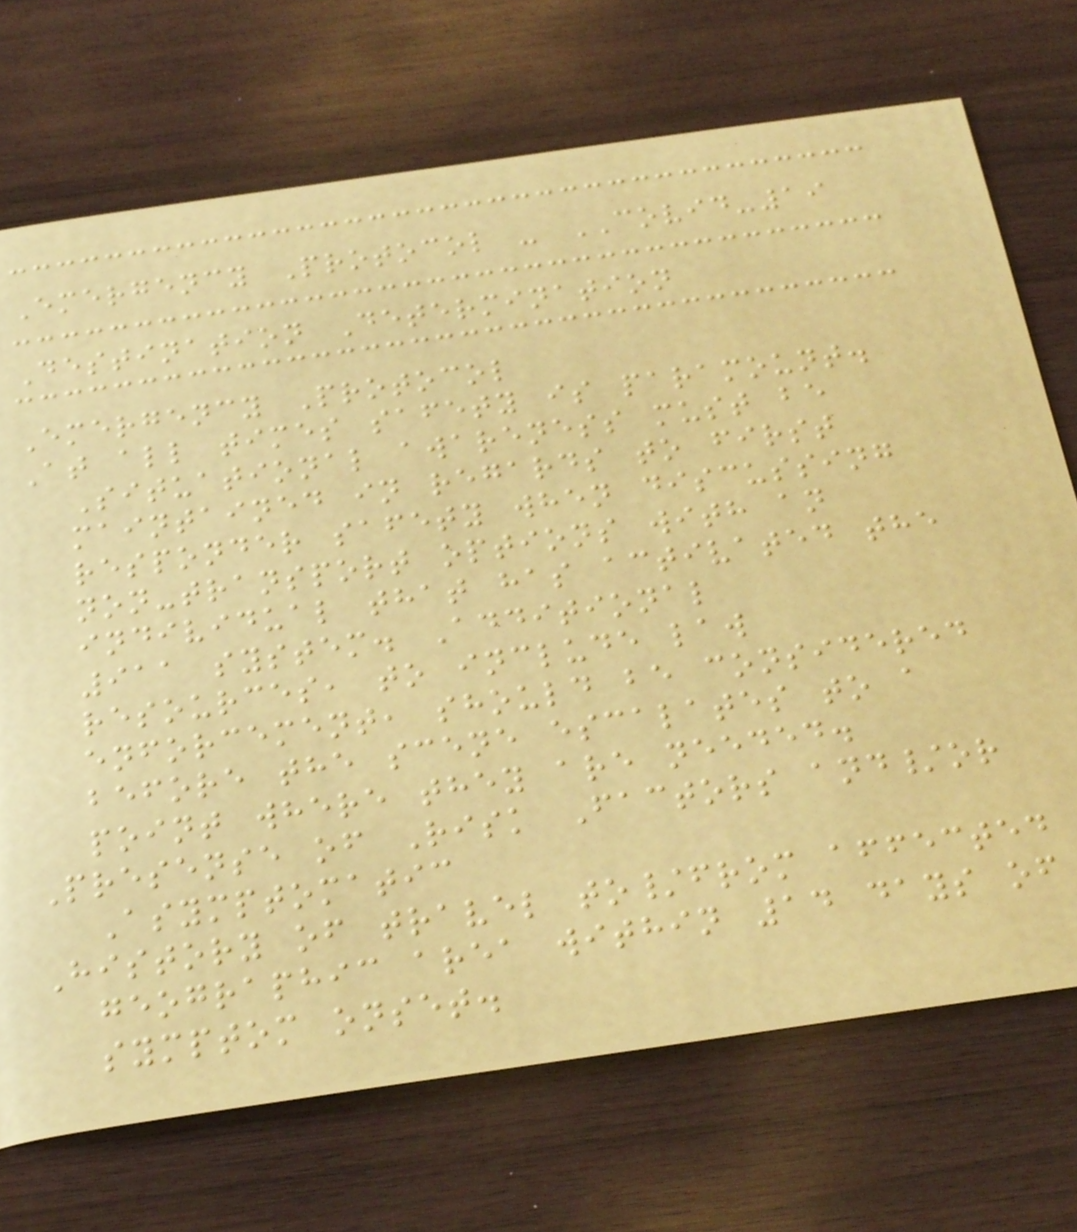Emergency Protocol - COVID-19
Destination Determination
Emergency Protocol
At all times safety is paramount.
Situational awareness must be
maintained in regards to first
responder safety when discussing
non-transport options with an
individual that has activated the
911 system. Additional
resources, to include law
enforcement, should be considered
before the scene escalates to a
point where they are needed.
Presense of Risk Factors and/or
Asymptomatic
History of travel to/from affected
geographic area within 14 days of
symptom onset.
